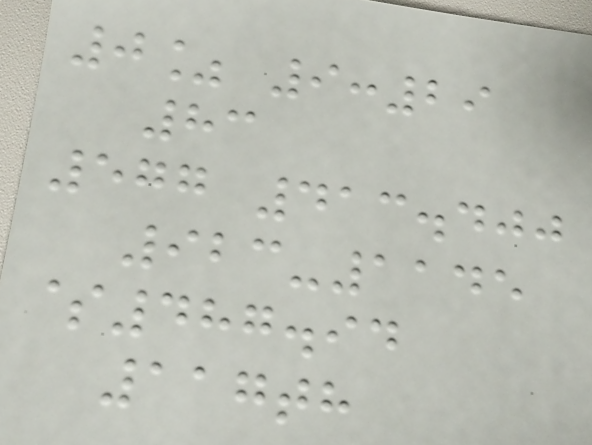0% 9:29
83
577 413.400
923-1145
$487.94
117th
